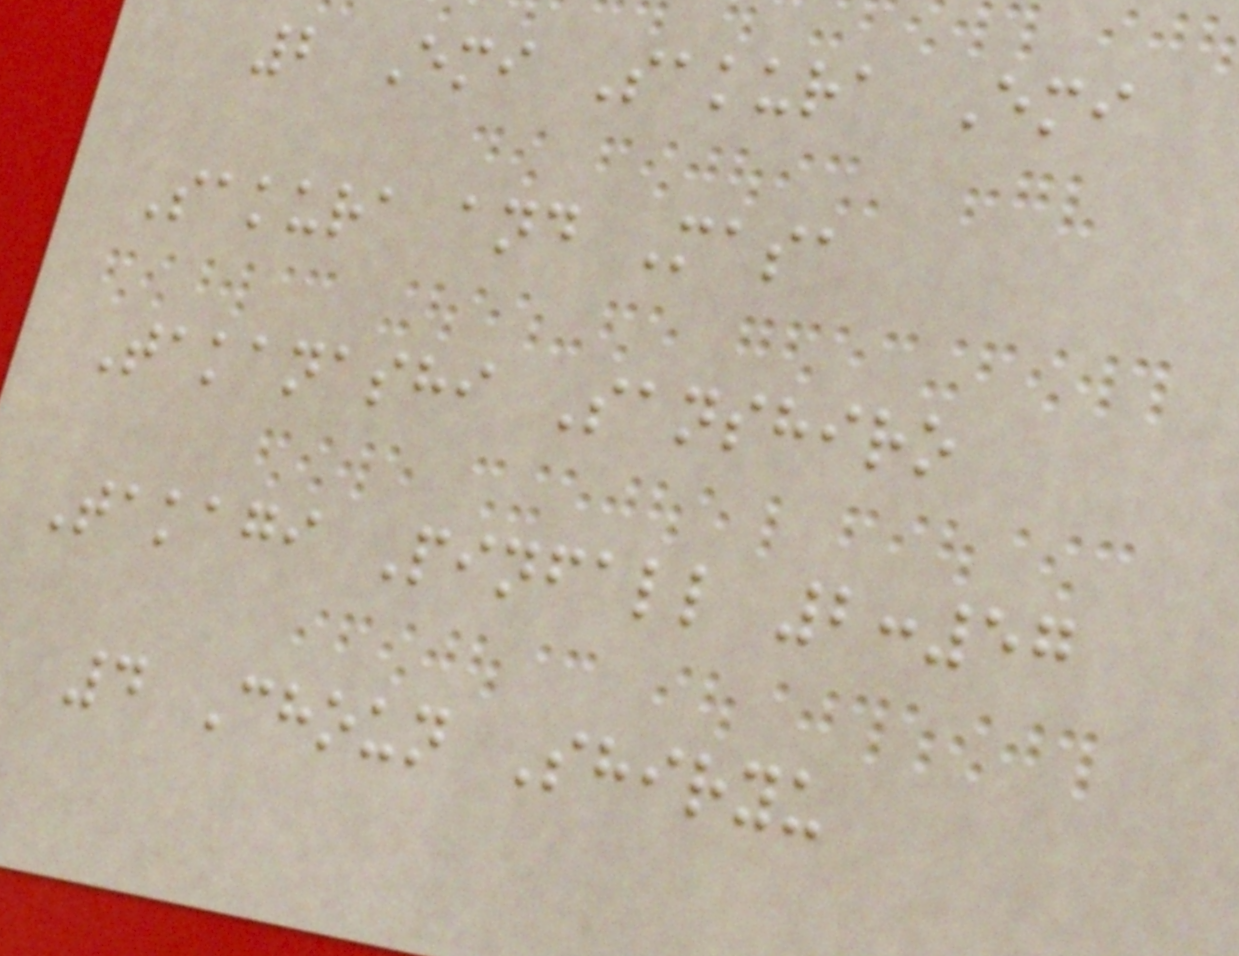2 Emi Sakura Emi
Sakura and Masa
Takanashi Sanshiro
Takagi Pinfall 2:57
4 Choun Shiryu
